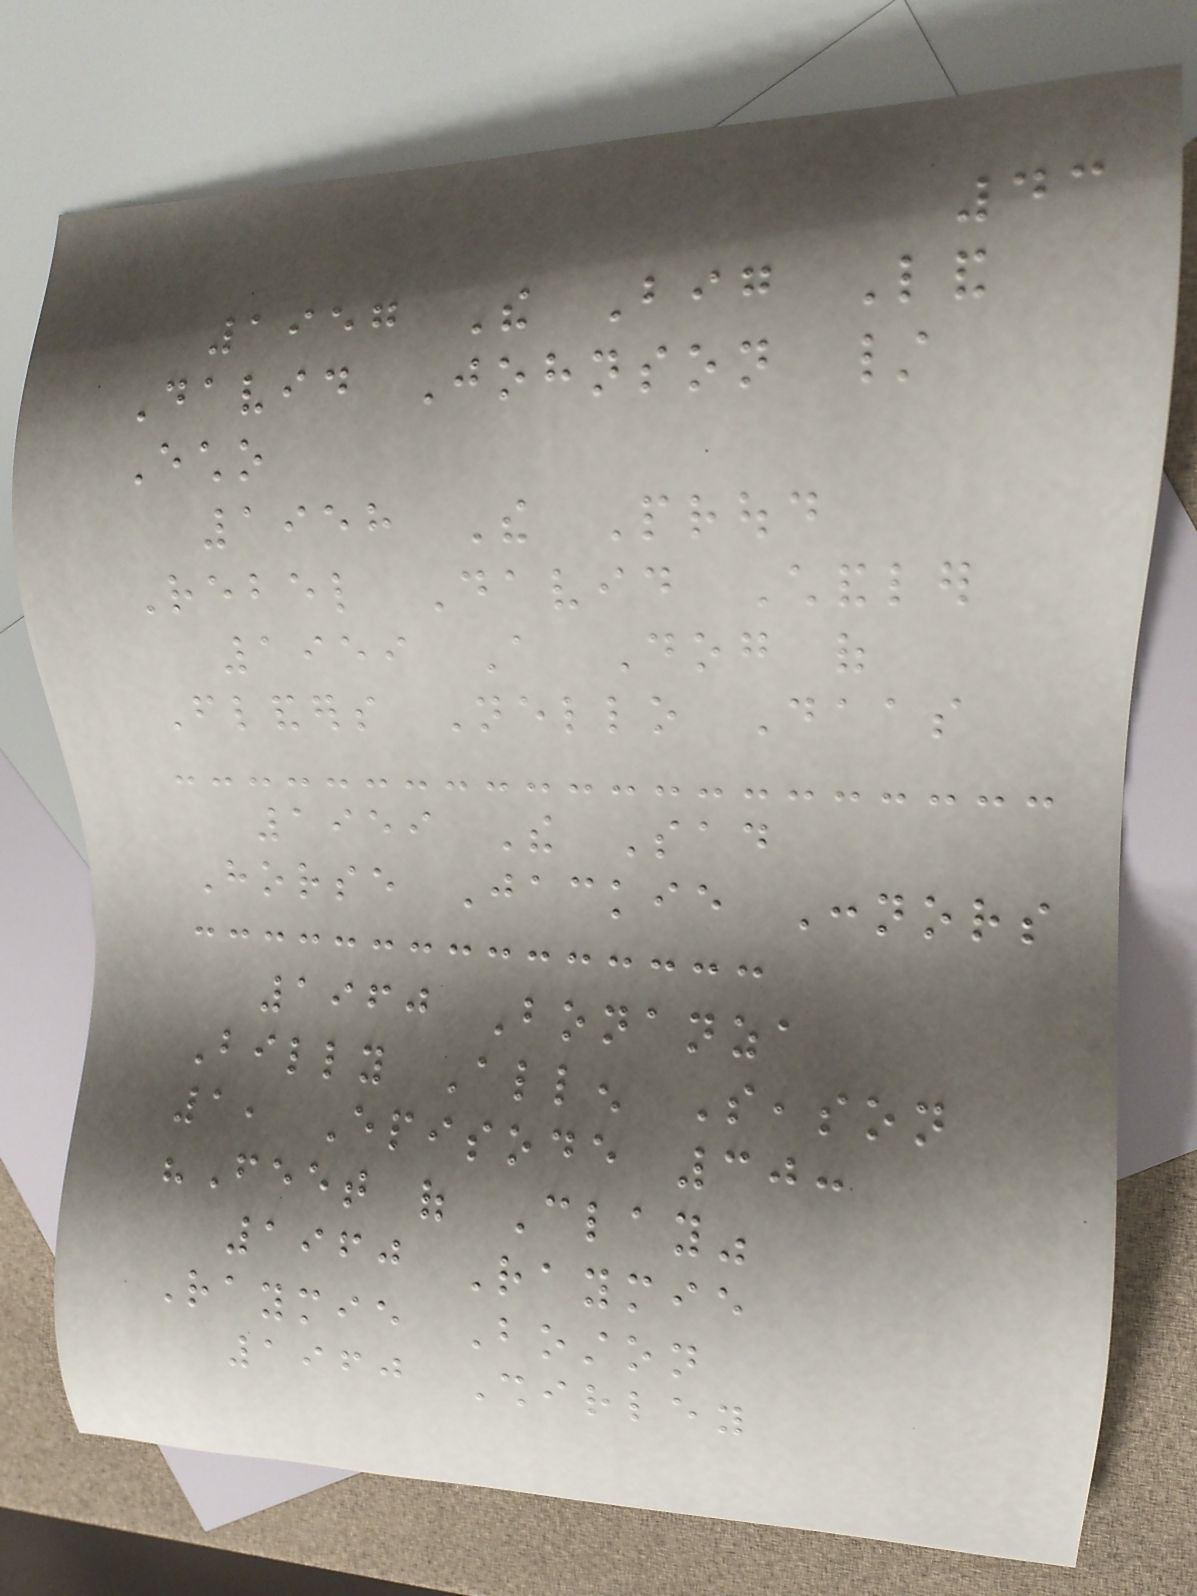43
1957 The Big Land
David Johnson /
Echo
1958 The Proud
Rebel David Chandler
1959 A Dog of
Flanders Nello Daas
1959 The Sad
Horse Jackie Connors
1960 Bonanza
Billy Allen Season
1, Episode 30:
"Feet of Clay"
1960 Raymie
Raymie Boston
1960 Shirley
